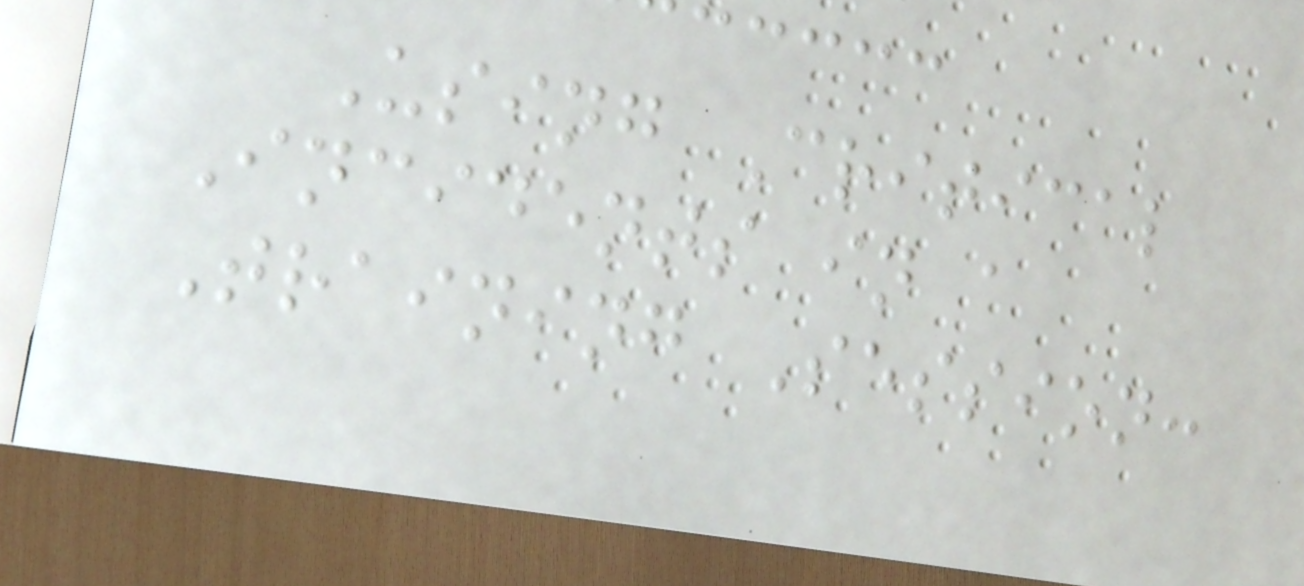Using Critical
Incidents in a
Training Session:
